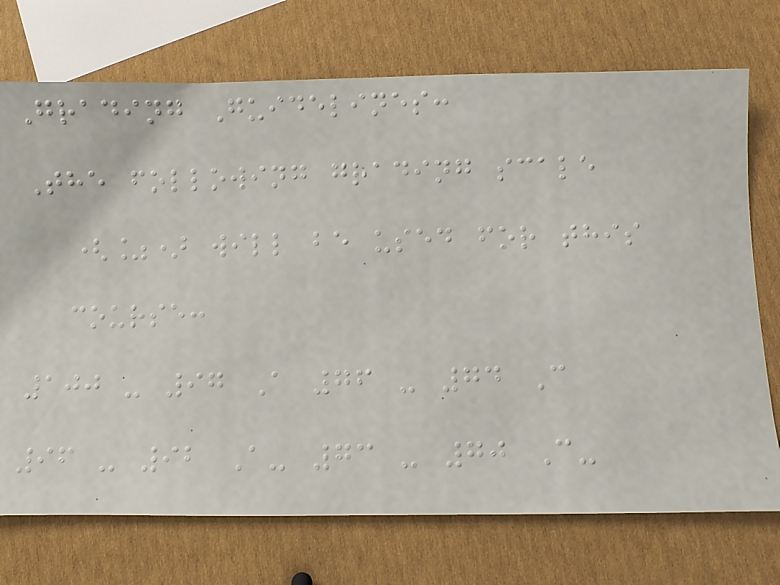Grading Guidelines:
The following grading scale
(%) will be used for this
course:
100 - 97 A 76 - 74 C
96 - 92 A- 73 - 70 C-
